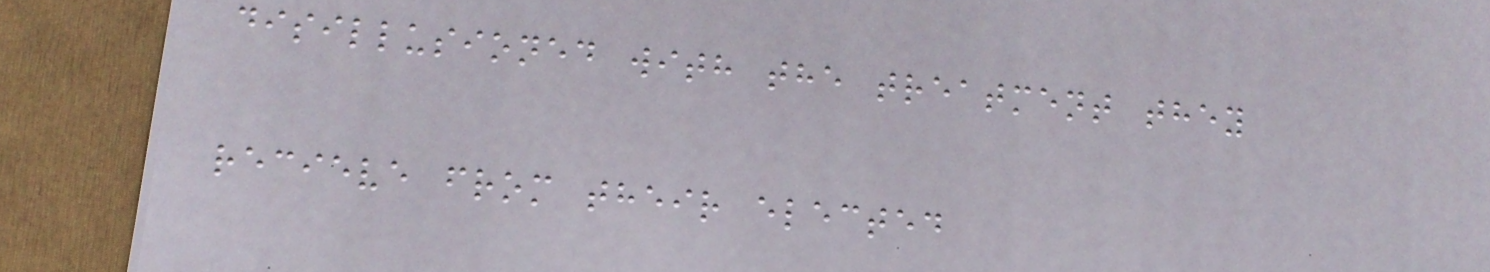disillusioned with the treatment they
recieve from their elected
